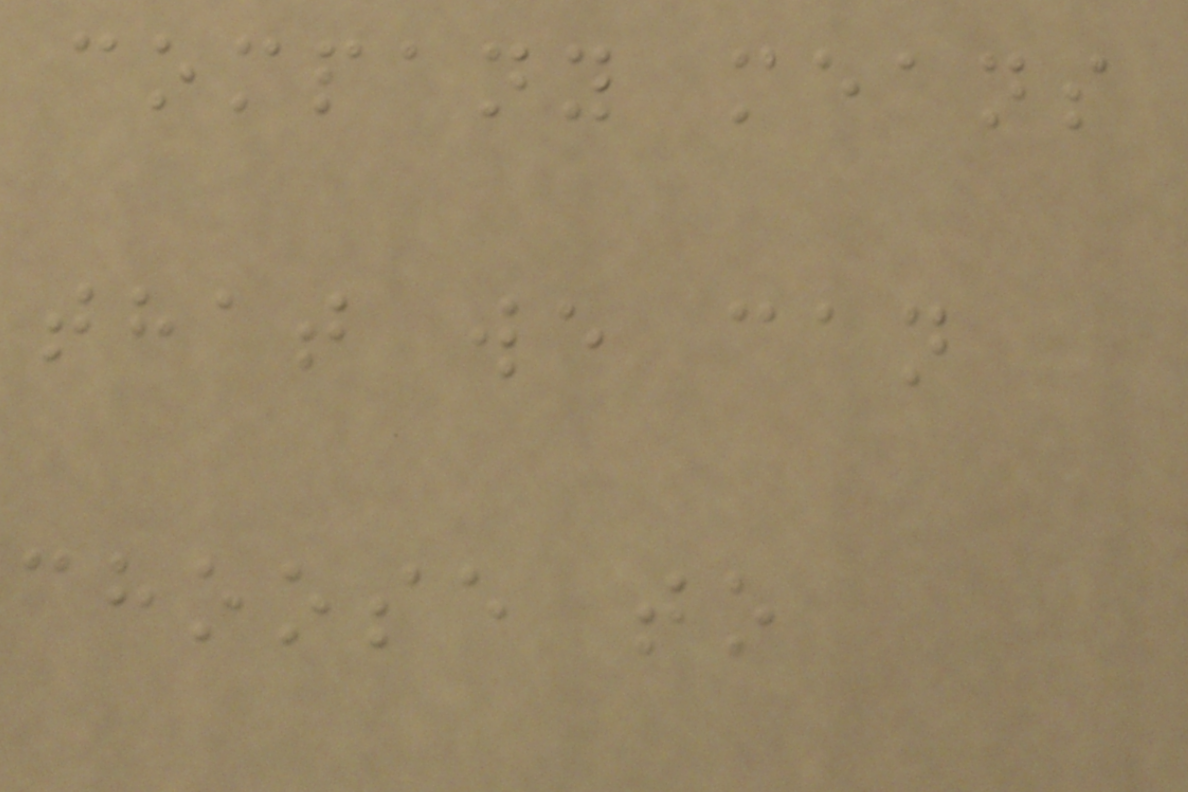company means
that we can
choose to
